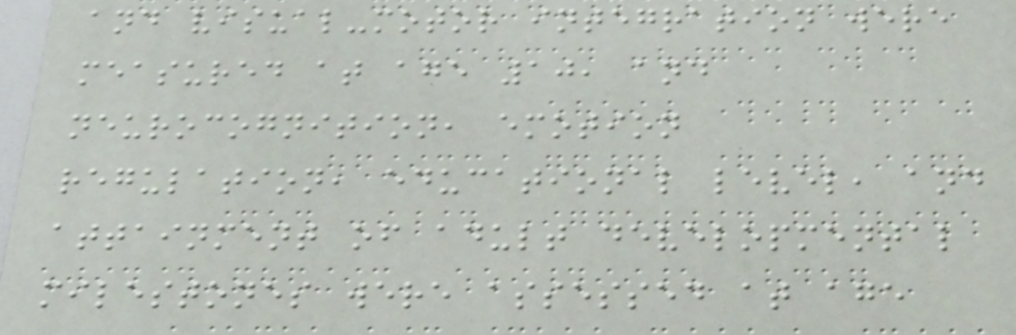and visual-motor integration were
measured at age 10, and
neurocognition, emotion
regulation, educational level, and
attainment of adult developmental
milestones were assessed at age
